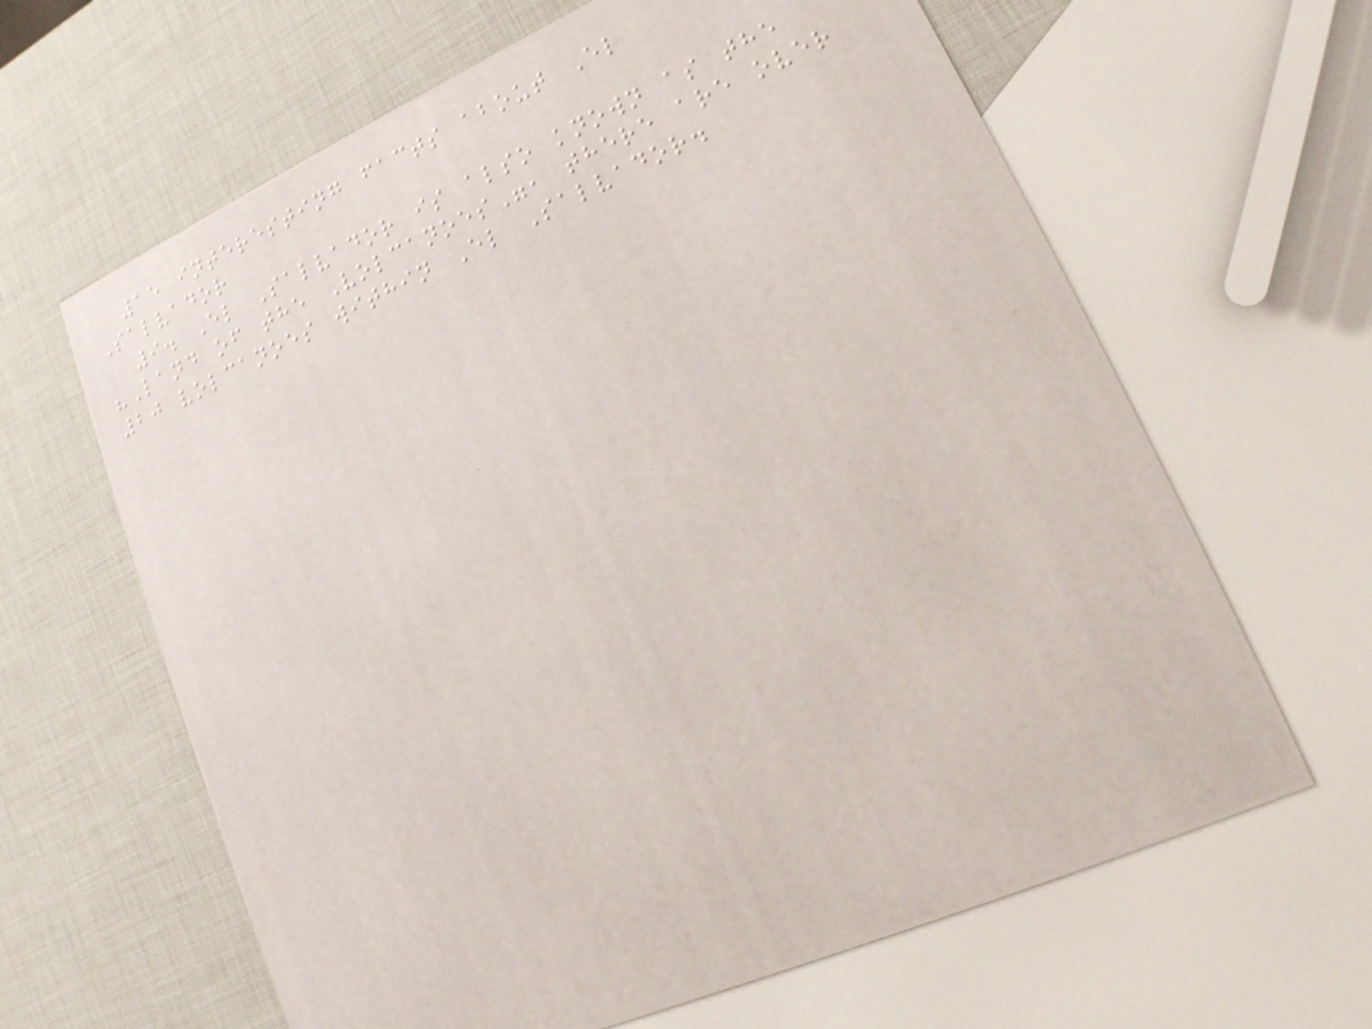15 interesting facts about El
Salvador
9. El Salvador is also known as the
"Land of the Volcanoes", there are over
20 volcanoes within El Salvador.
